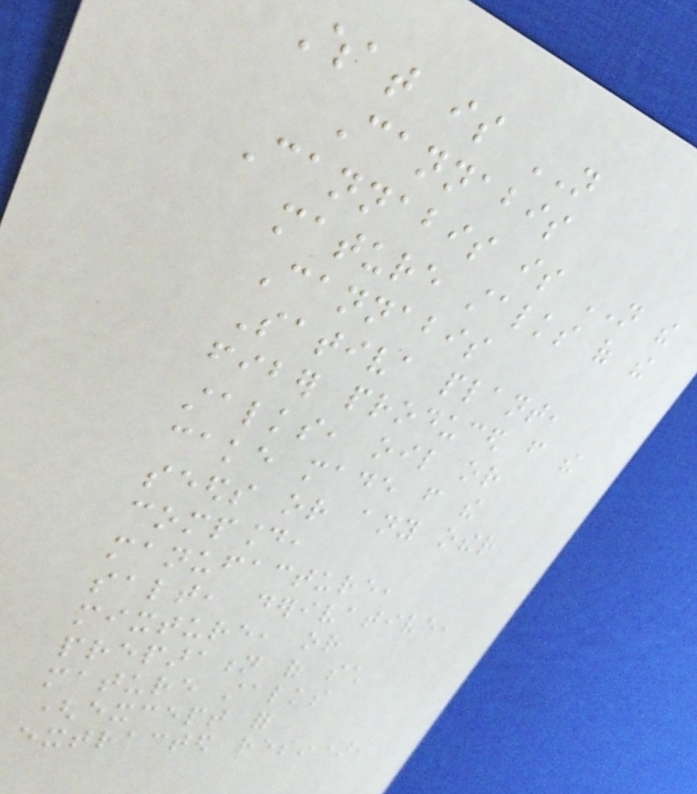What is NOT
Cannabis
Cannabis is NOT the
mature stalks of the
Cannabis
Sativa plant,
fiber produced from the
stalks, oil or
cake made from the
seeds or any other
compound,
manufacture,
salt, derivative,
mixture, or
preparation of such
mature stalks
(except for
extracted resin),
